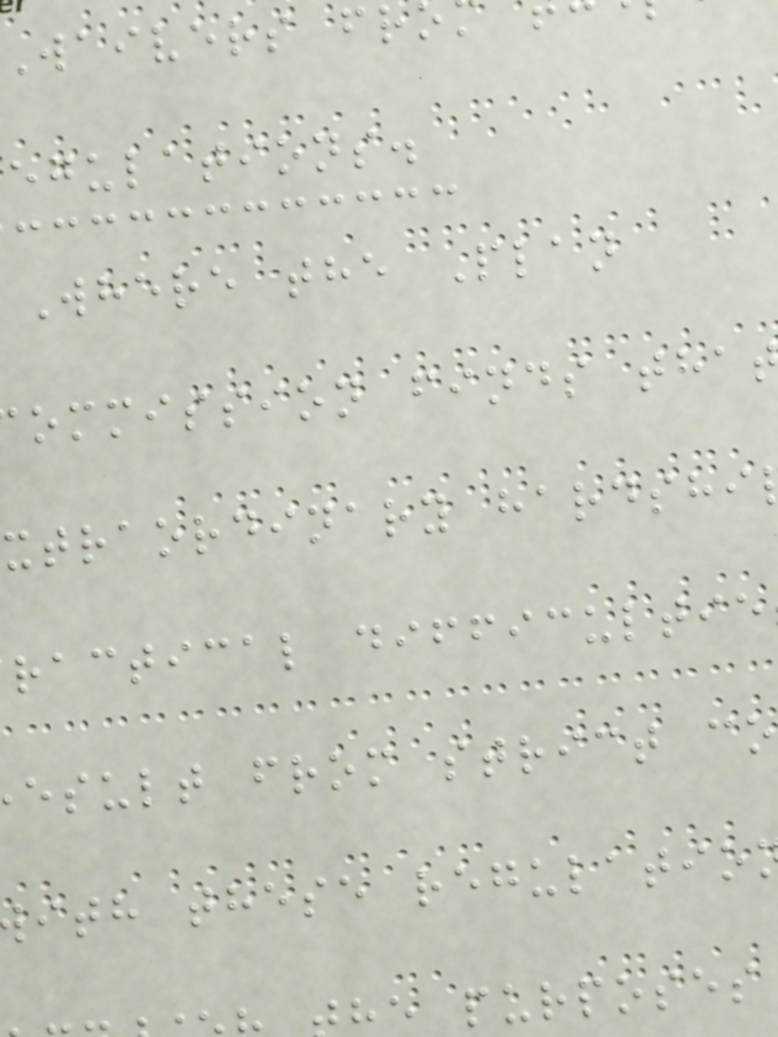waivers fr
egulations.
Where the Plan
ommission finds tha
xtraordinary hardshi
ractical difficultie
esult from strict co
ith these regulatio
e purposes
